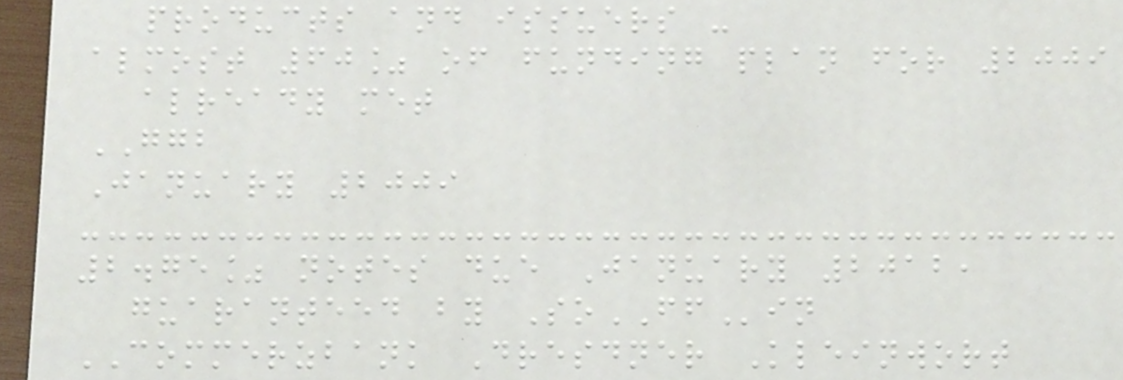products and issuers -
almost 60% of funding plan for 2009
already met
GGB
January 2009
2.75% notes due January 2012,
guaranteed by SoFFin
COMMERZBANK Dresdner Kleinwort
